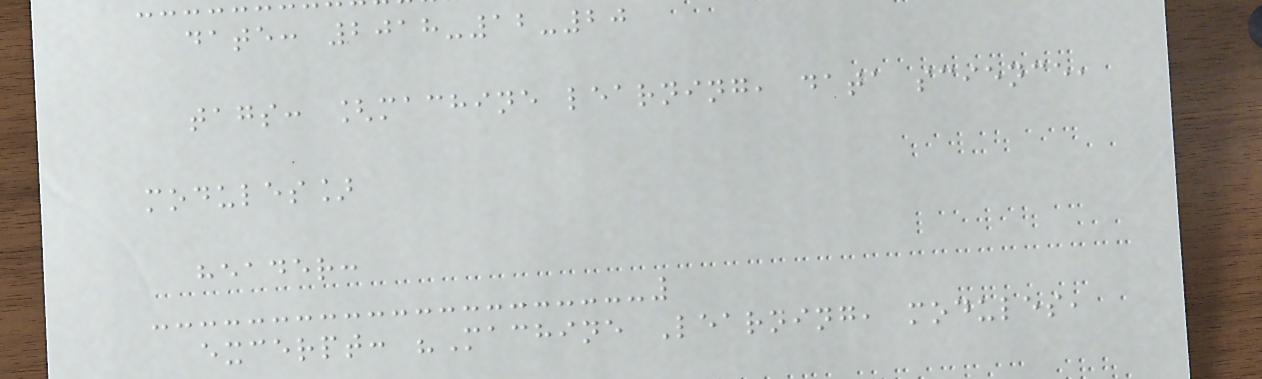date: 2018-12-20
tags: [machine learning, data science,
modules]
header:
excerpt: "Machine Learning, modules,
